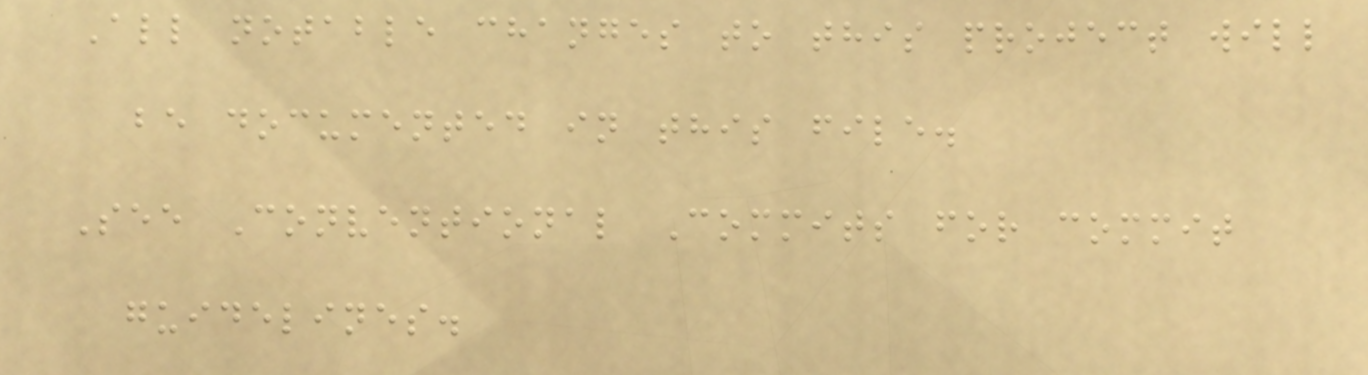All notable changes to this project will
be documented in this file.
See Conventional Commits for commit
guidelines.
